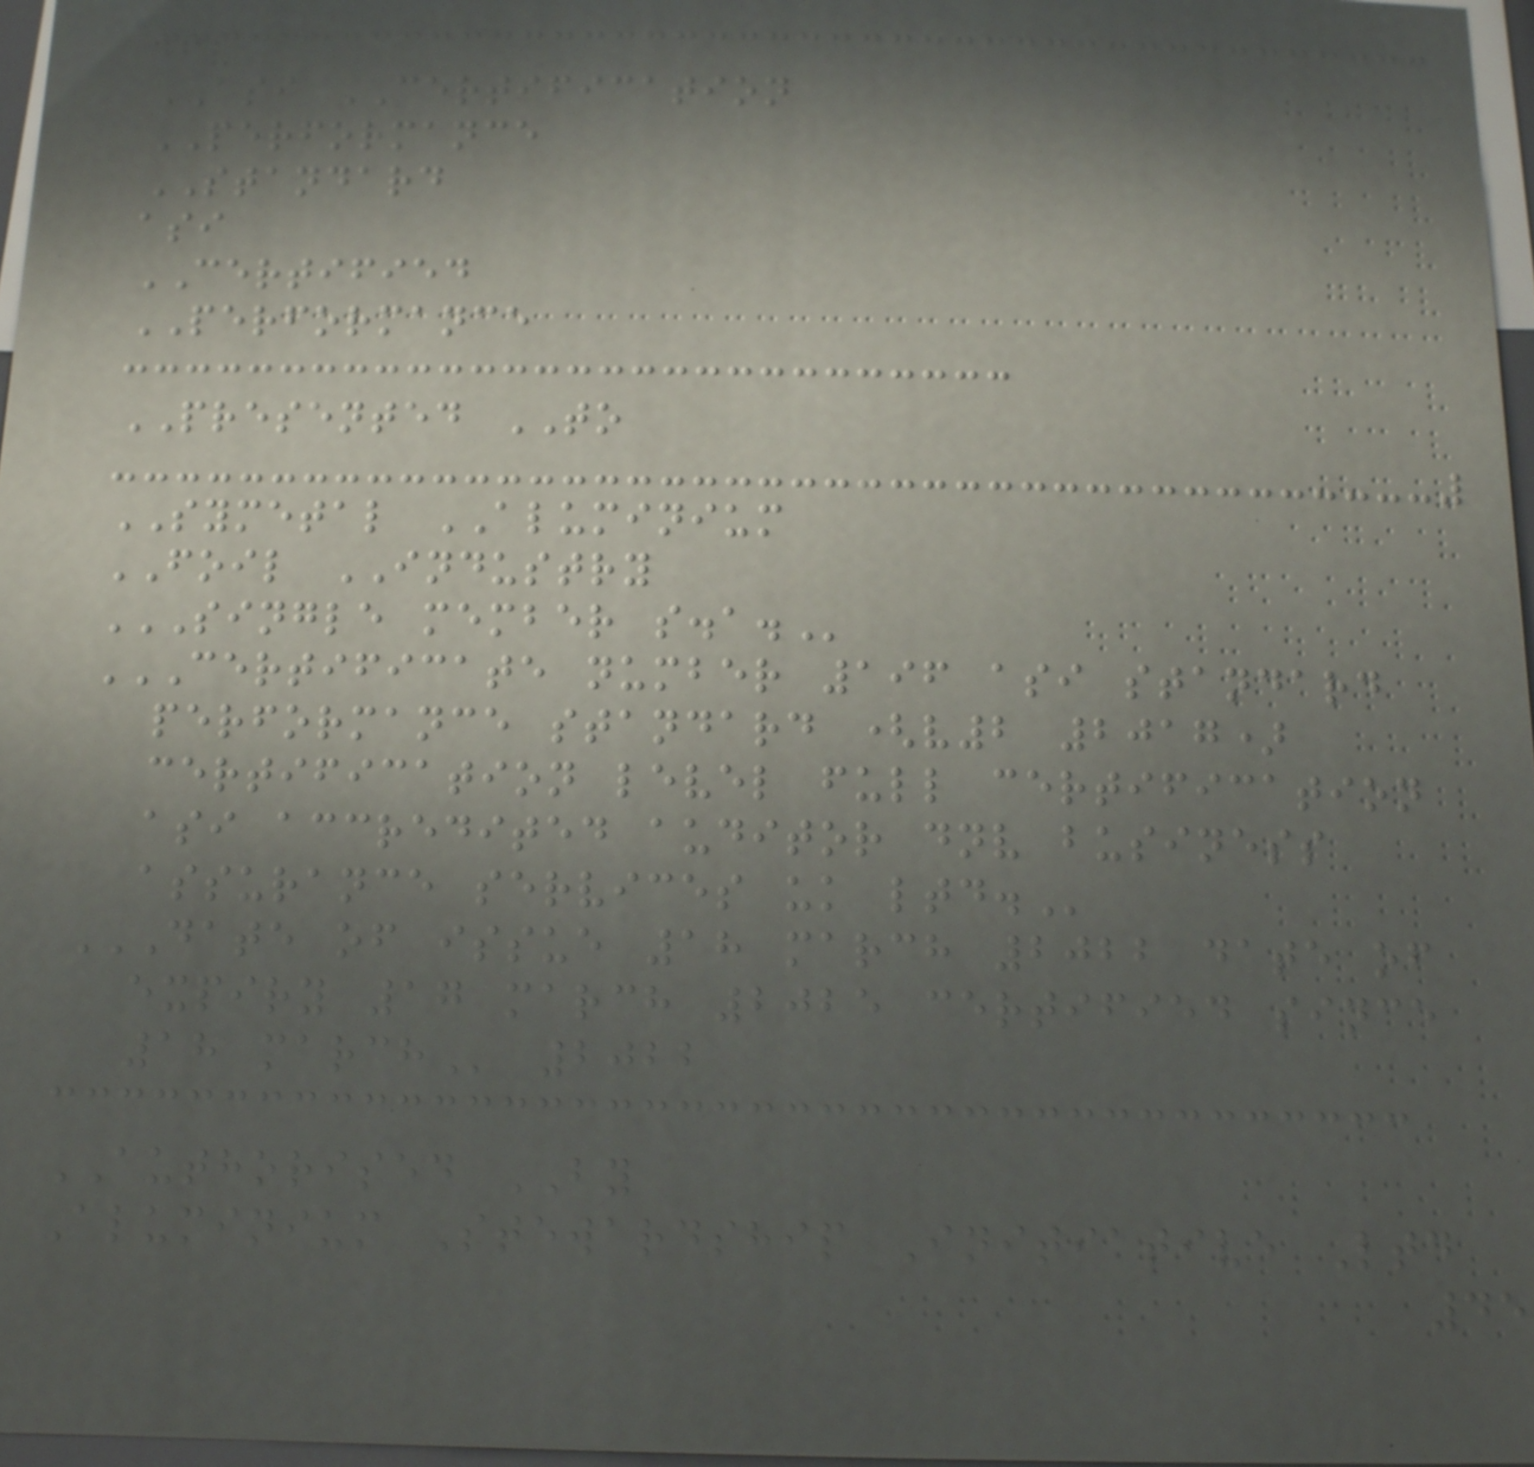ASI CERTIFICATION
PERFORMANCE
STANDARD
asi
CERTIFIED
PERFORMANCE
PRESENTED TO
SYMETAL ALUMINIUM
FOIL INDUSTRY
SINGLE MEMBER S.A.
CERTIFICATE NUMBER 196 ASI STANDARD
PERFORMANCE STANDARD (V2 2017)
CERTIFICATION LEVEL FULL CERTIFICATION
ASI ACCREDITED AUDITOR DNV BUSINESS
ASSURANCE SERVICES UK LTD.
DATE OF ISSUE 18 MARCH 2022 DATE OF
EXPIRY 17 MARCH 2025 CERTIFIED SINCE
18 MARCH 2022
AUTHORISED BY
Aluminium Stewardship Initiative Ltd
45
